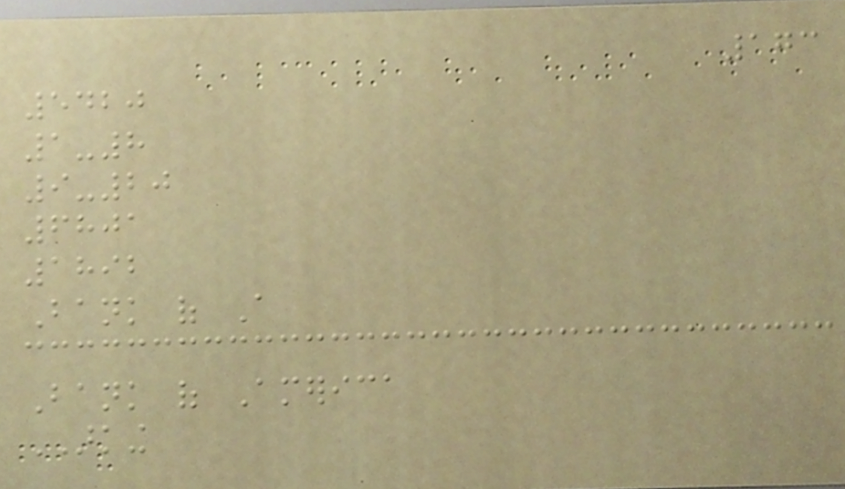173
5420
1-8
9-20
6801
1892
Bank of A
Bank of America
ARKING
